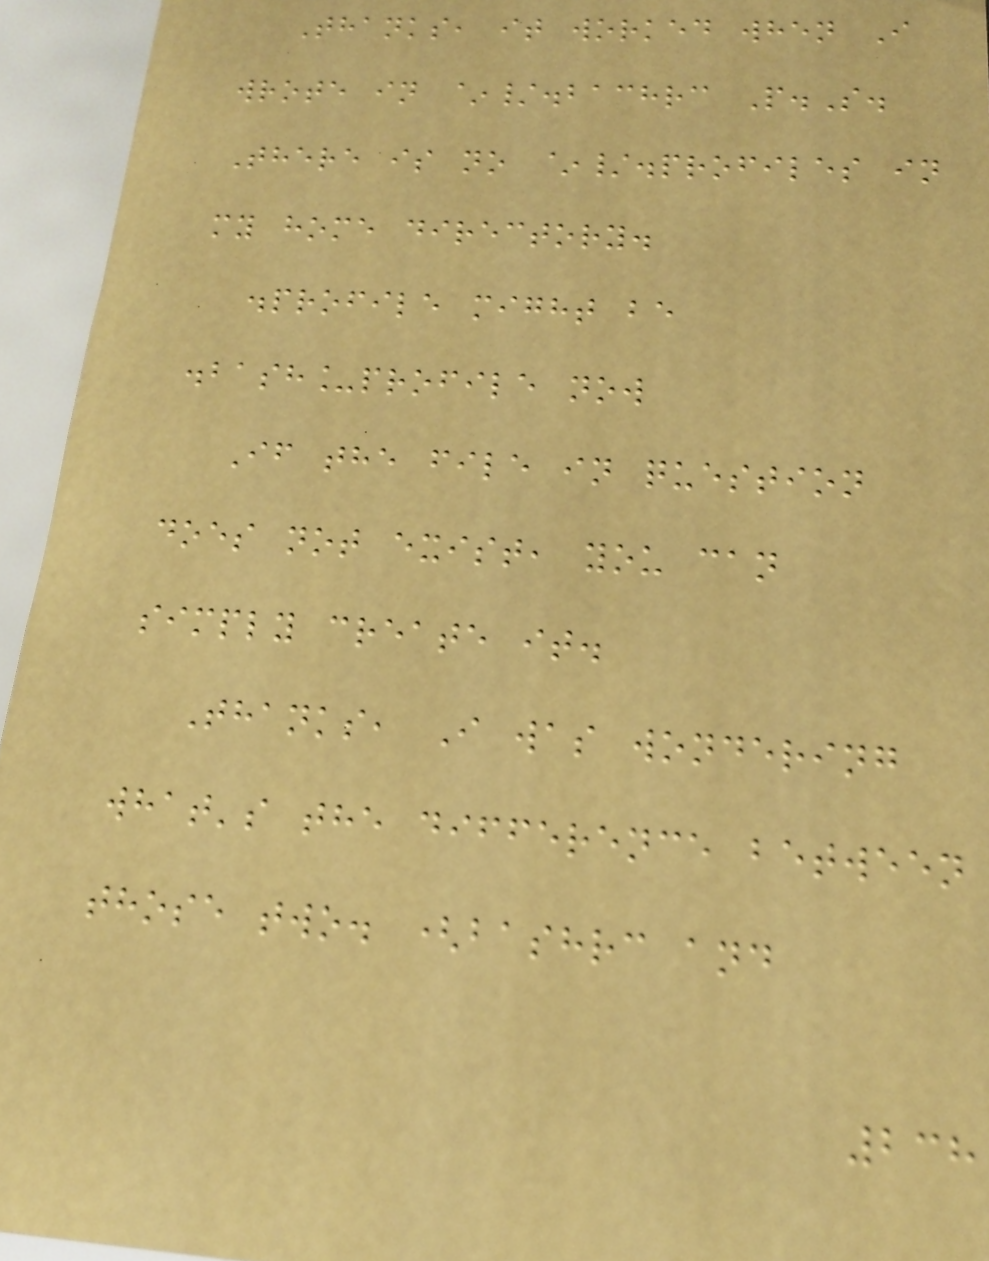Thanks, it worked when I
wrote in ~/.bachrc P.S.
There is no ~/.profiles in
my home directory.
.profile might be
.bash_profile now
If the file in question
does not exist, you can
simply create it.
Thanks, I was wondering
what's the difference between
those two. (bashrc and
238
